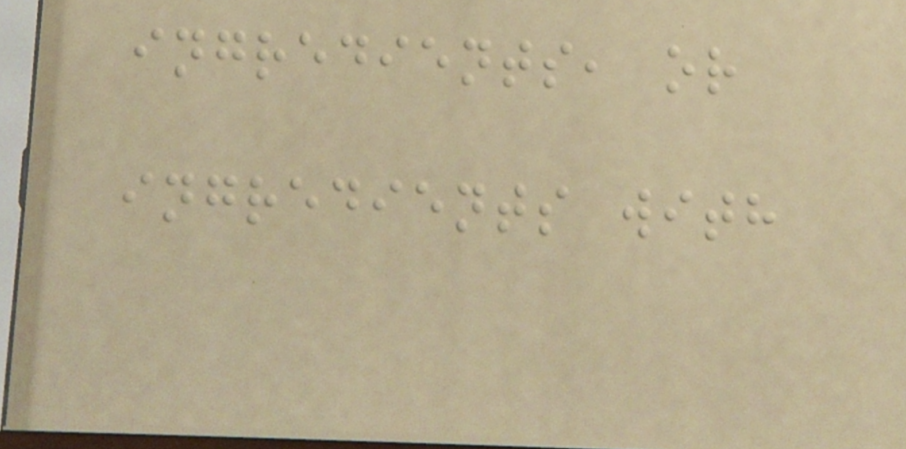ingredients, or
ingredients with
